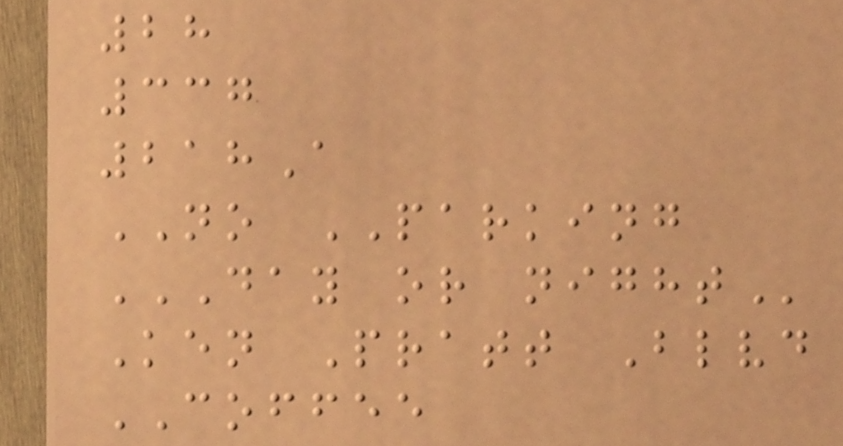28
337
218A
NO PARKING
DAY OR NIGHT
Ken Pratt Blvd
COFFEE
